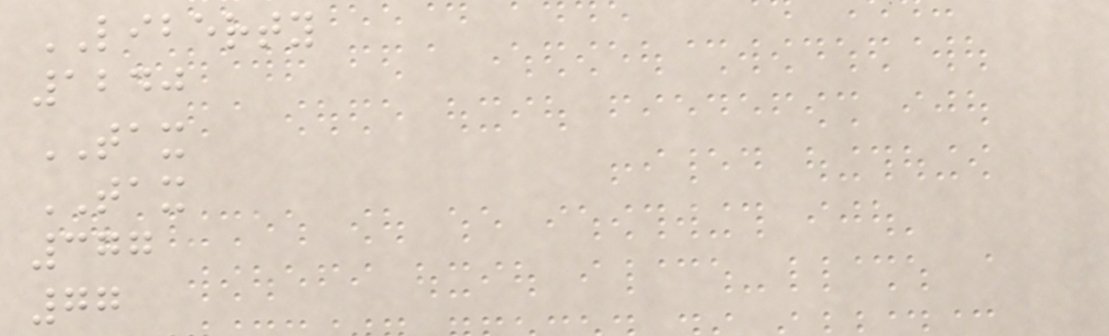LIBERTY
1240
TAX
TAX
377
77
